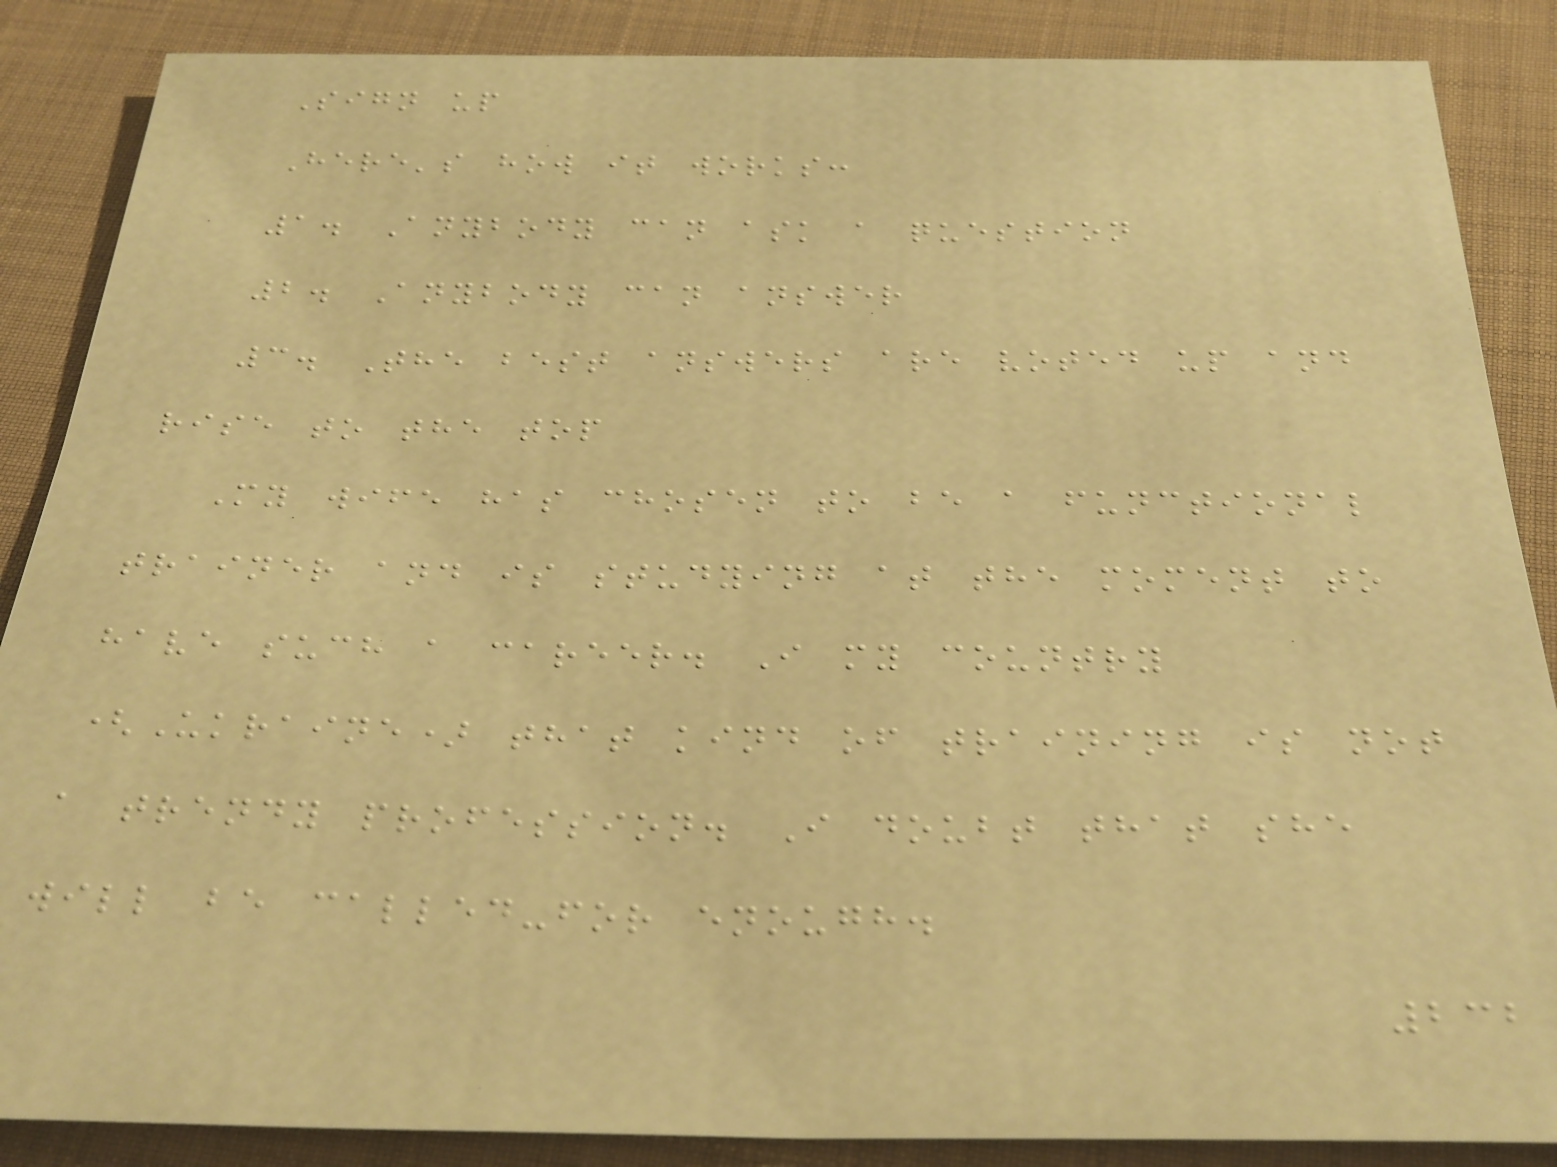Sign up
Here's how it works:
1. Anybody can ask a question
2. Anybody can answer
3. The best answers are voted up and
rise to the top
My wife has chosen to be a functional
trainer and is studying at the moment to
have such a career. I my country
(Ukraine) that kind of training is not
a trendy profession. I doubt that she
will be called-for enough.
232
